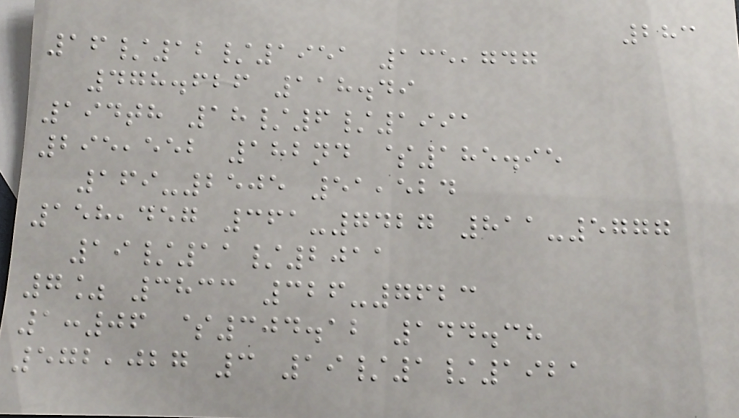283
16/12/1951 135,747
478.626 118.49
194th 18/6/1991
295,552 182nd $185.95
169-2505 51,524
158,457 361-7427 811-5777
19/11/2011
7% 3833 326-7623
1:06 $304.12 144.38
572,027 3 19/1/1921
